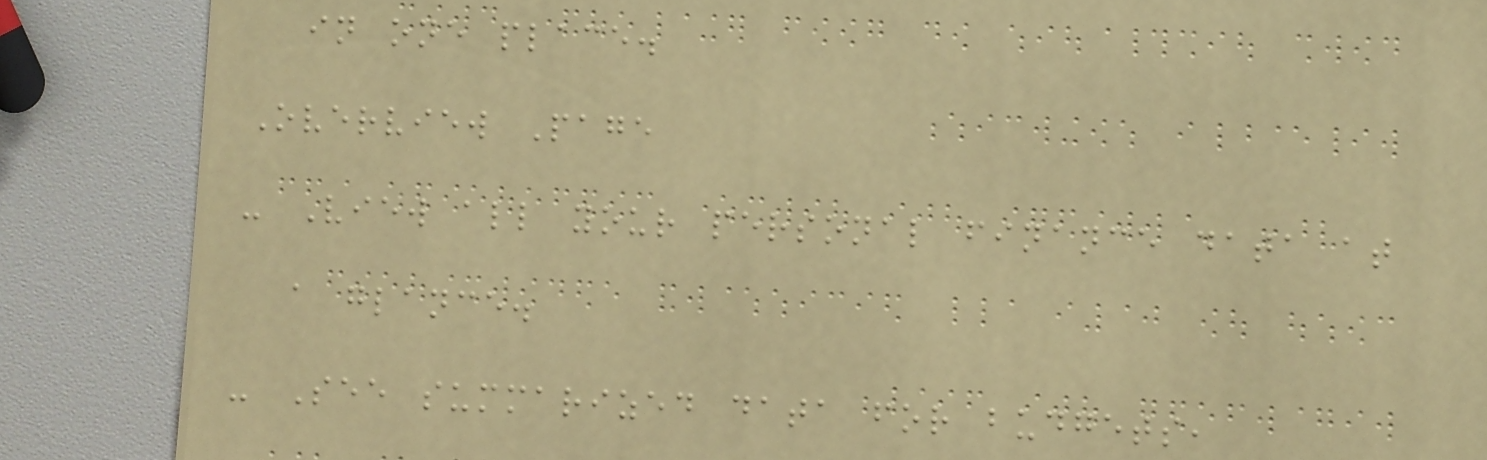in one place.
Overview Page
- View all your personal finance data at
a glance.
- See summarized data for budgets,
